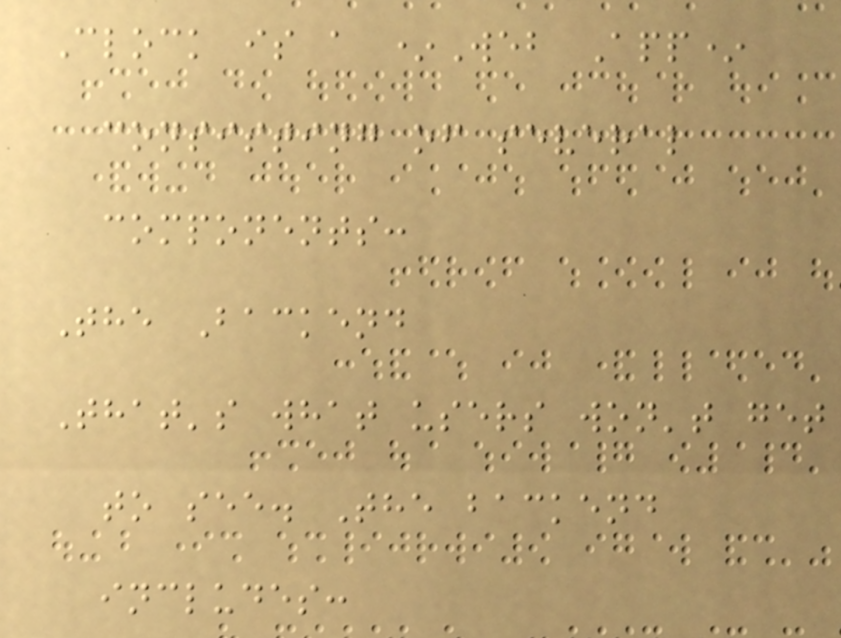Clock is a *Web App*
consisting of several
components:
The Backend
That's what users won't get
to see. The backend
includes:
